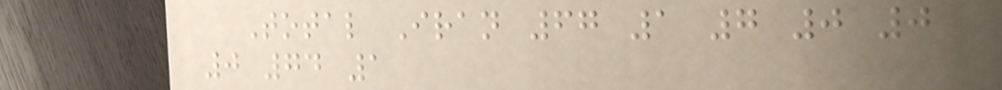Total Iran 67 1 7 0 0
0 74 1
